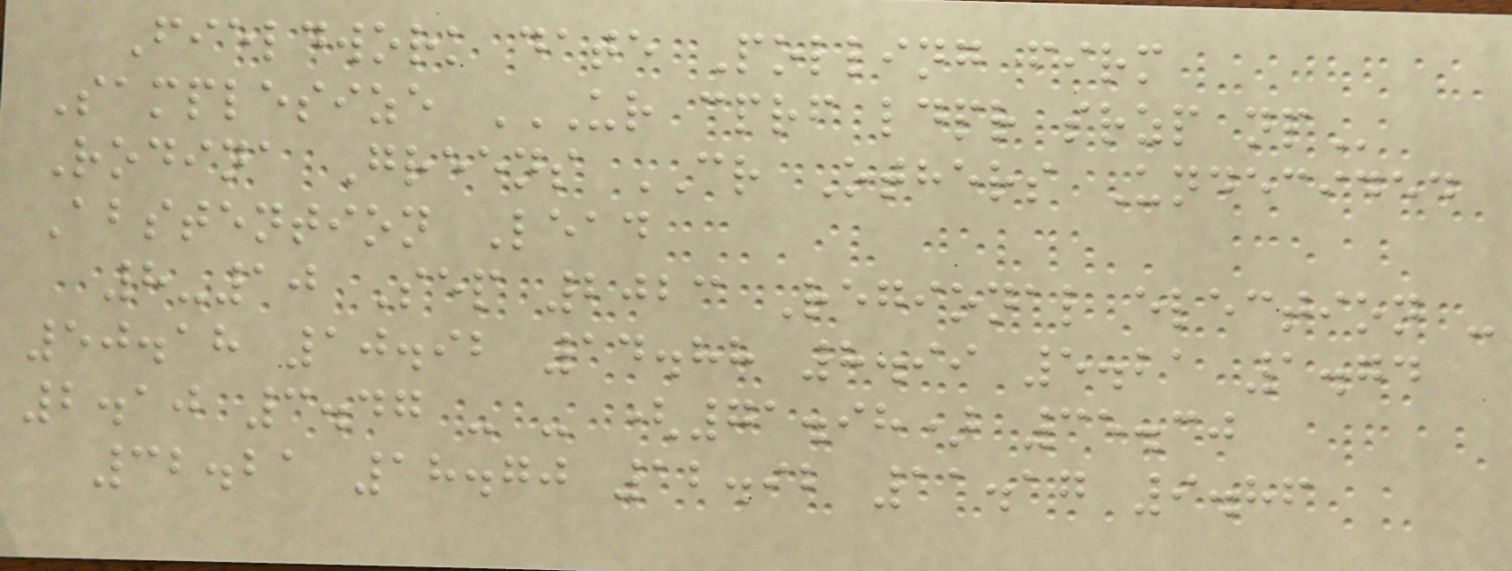Fieldwork date Polling firm
Samplesize UR CPRF LDPR SRZP NP
Rodina Greens CR Others Undecided
Abstention Lead
8-10 Sep 2023 Regional election -
50.18 10.92 14.88 8.99 5.21 1.74
2.10 3.47 - - (71.98) 35.30
32.21 18.70 12.92 11.17 9.86
